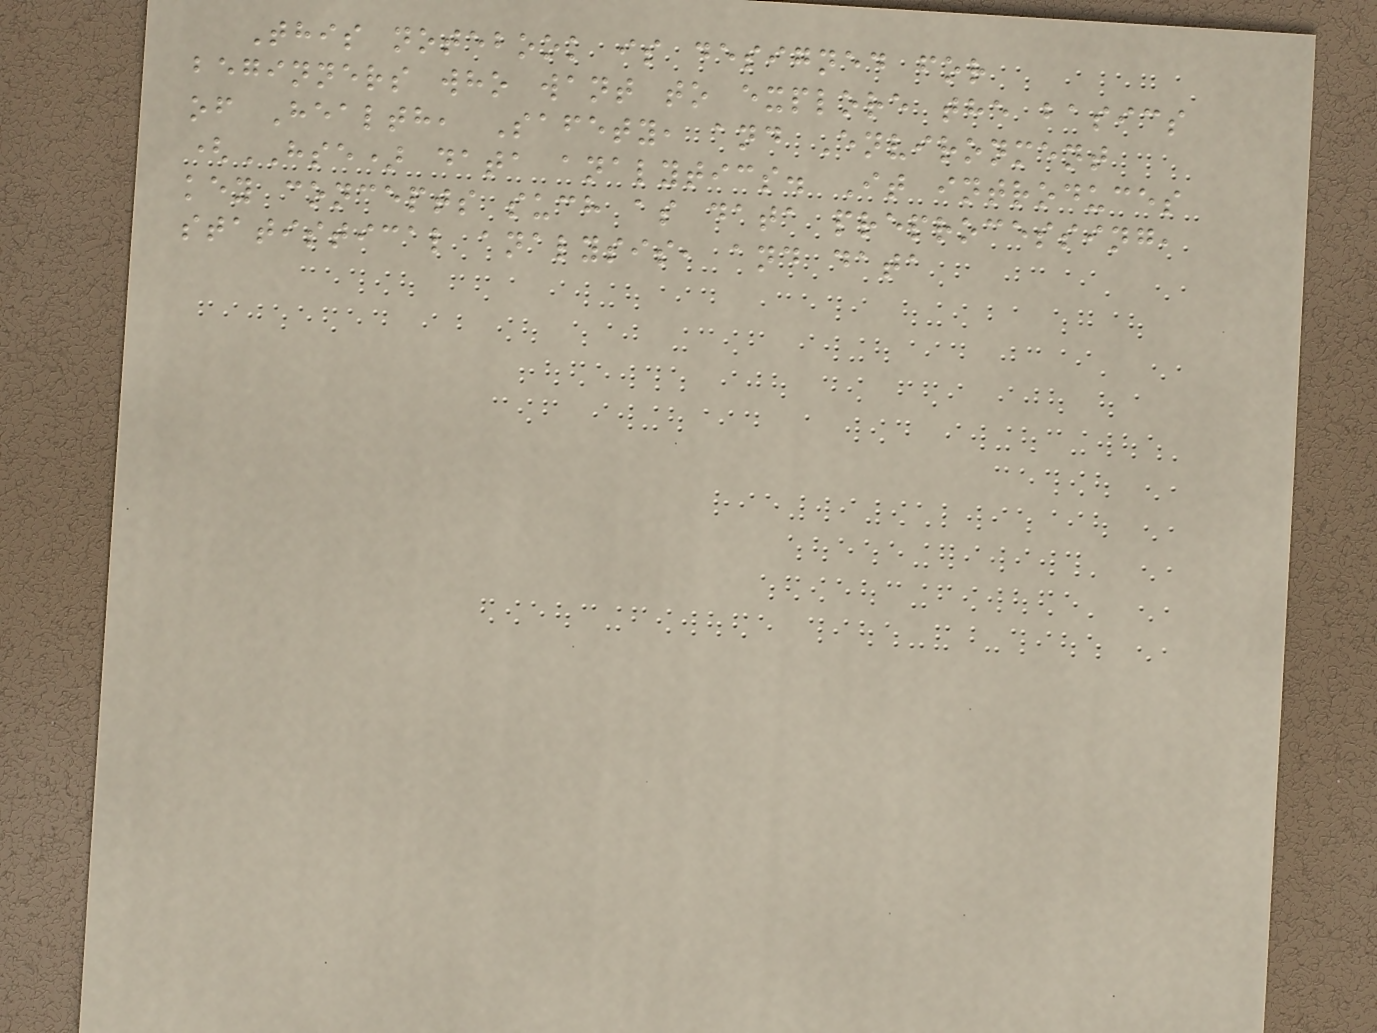This notebook is designed for
beginners who want to explore the basics
of Health, Safety, and Environment
(HSE) data analytics. It introduces
key concepts such as data preprocessing,
statistical analysis, and data
